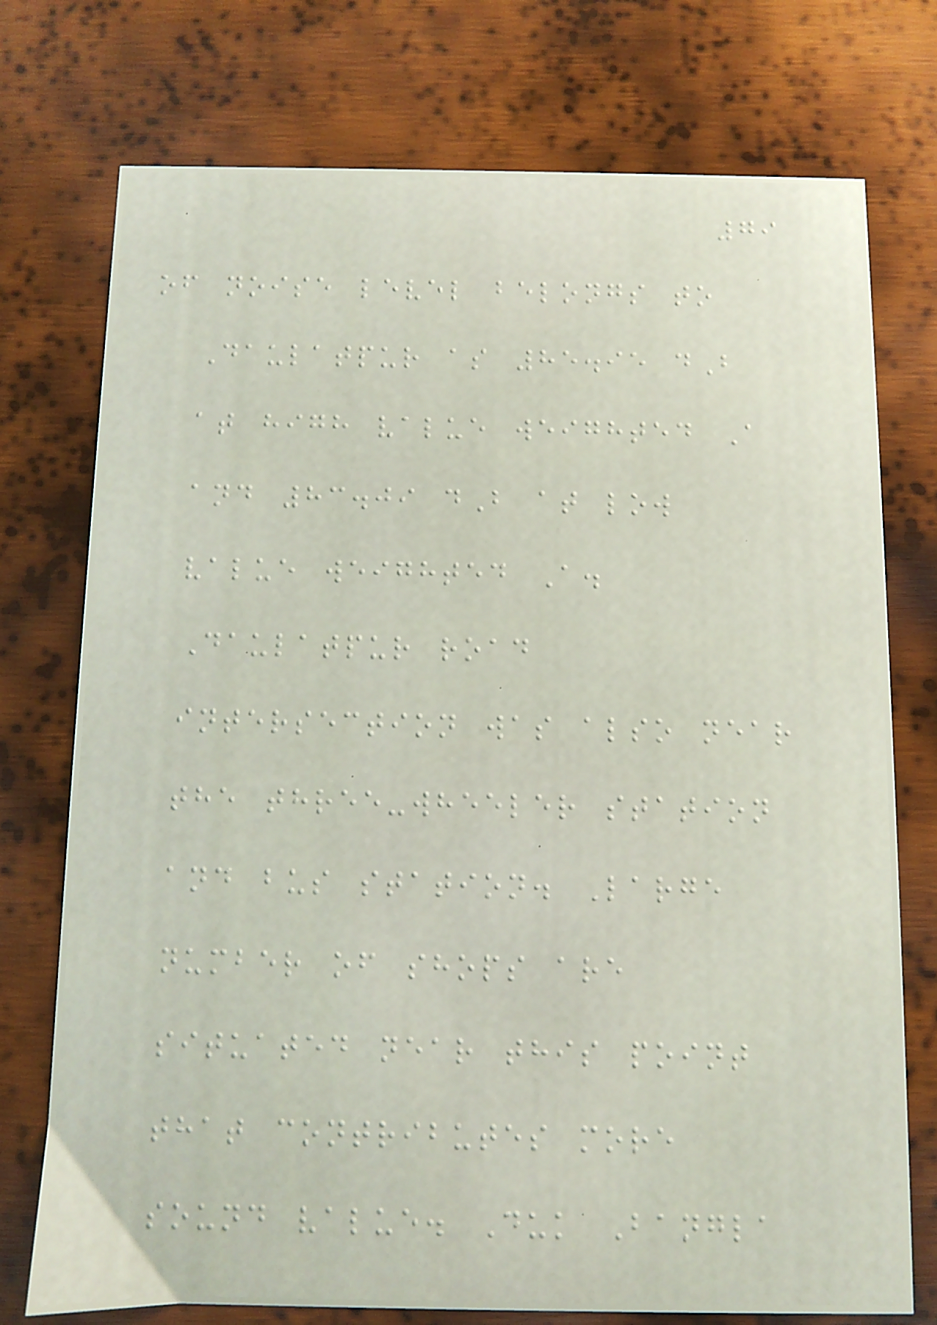79
of noise level belongs to
Daulatpur as 85.95 dB
at high value weighted A
and 83.09 dB at low
value weighted A.
Daulatpur road
intersection was also near
the three-wheeler station
and bus station. Large
number of shops are
situated near this point
that contributes more
sound value. Duk Bangla
